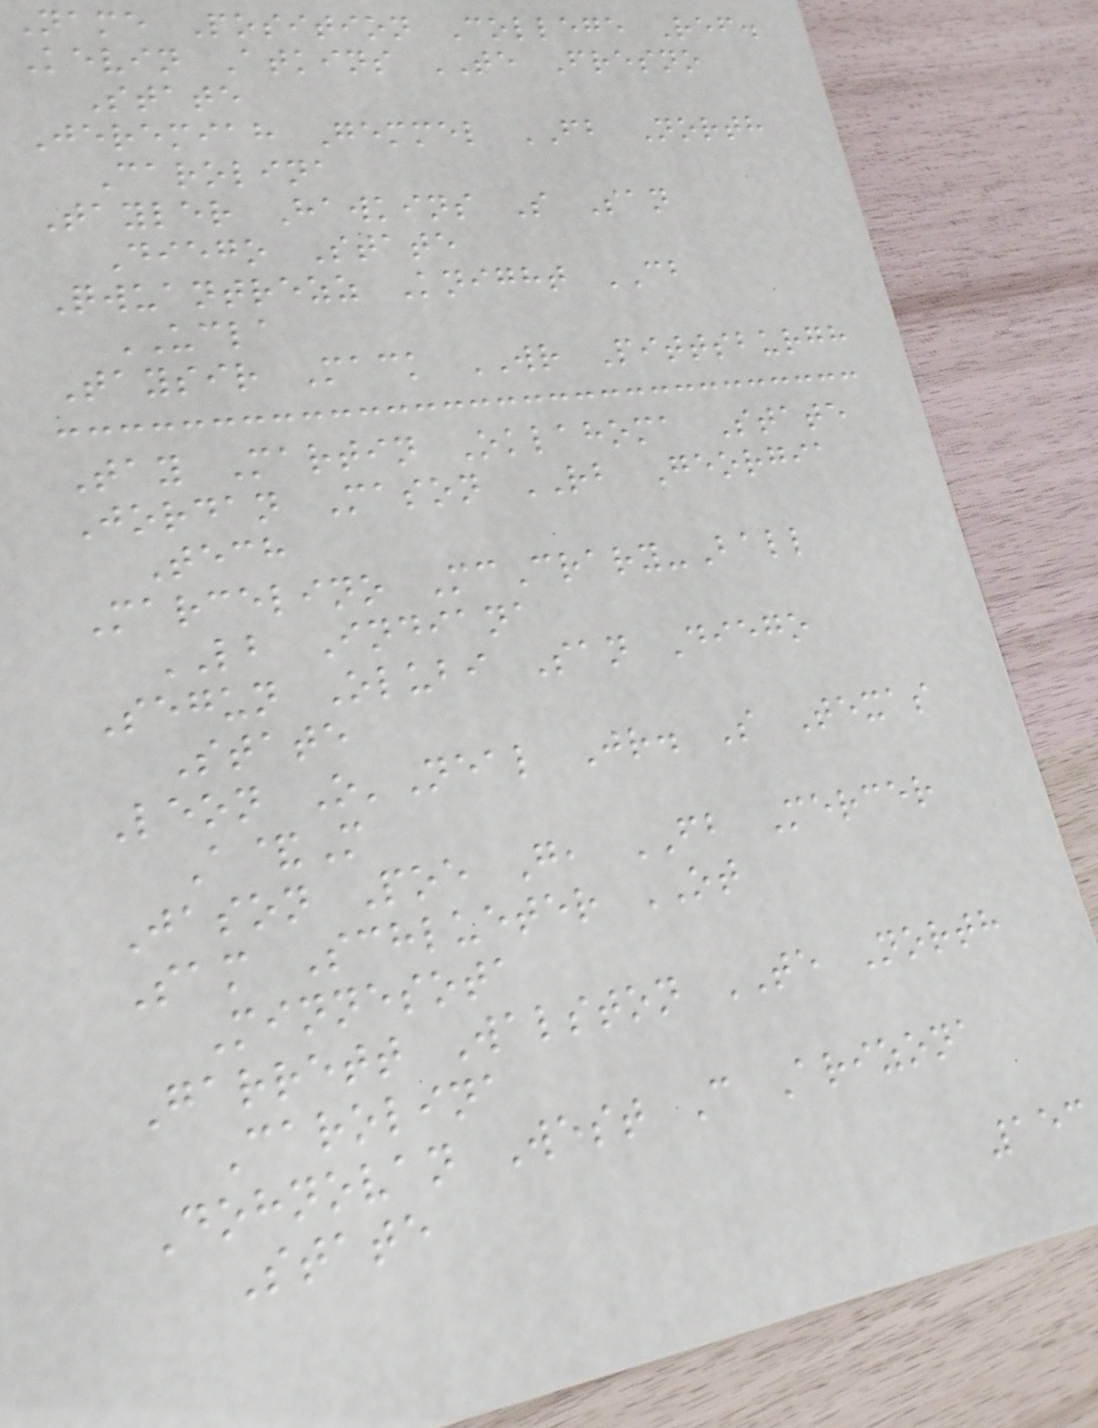Name Position College Ref.
Kevin Atkins TE Fresno
State
Jeremiah Gemmel FB North
Carolina
Tayler Hawkins S San
Diego State
Qwuantrezz Knight CB
UCLA
Taysir Mack WR Pittsburgh
Tay Martin Oklahoma State
Jordan Mason RB Georgia
Tech
Marcelino McCrary-Ball
LB Indiana
Segun Olubi San Diego
State
Leon O'Neal Jr. S Texas
A&M
Jason Poe G, FB Mercer
Sam Schlueter OT
Minnesota
Garrett Walston TE North
Carolina
Dohnovan West C Arizona
State
153
